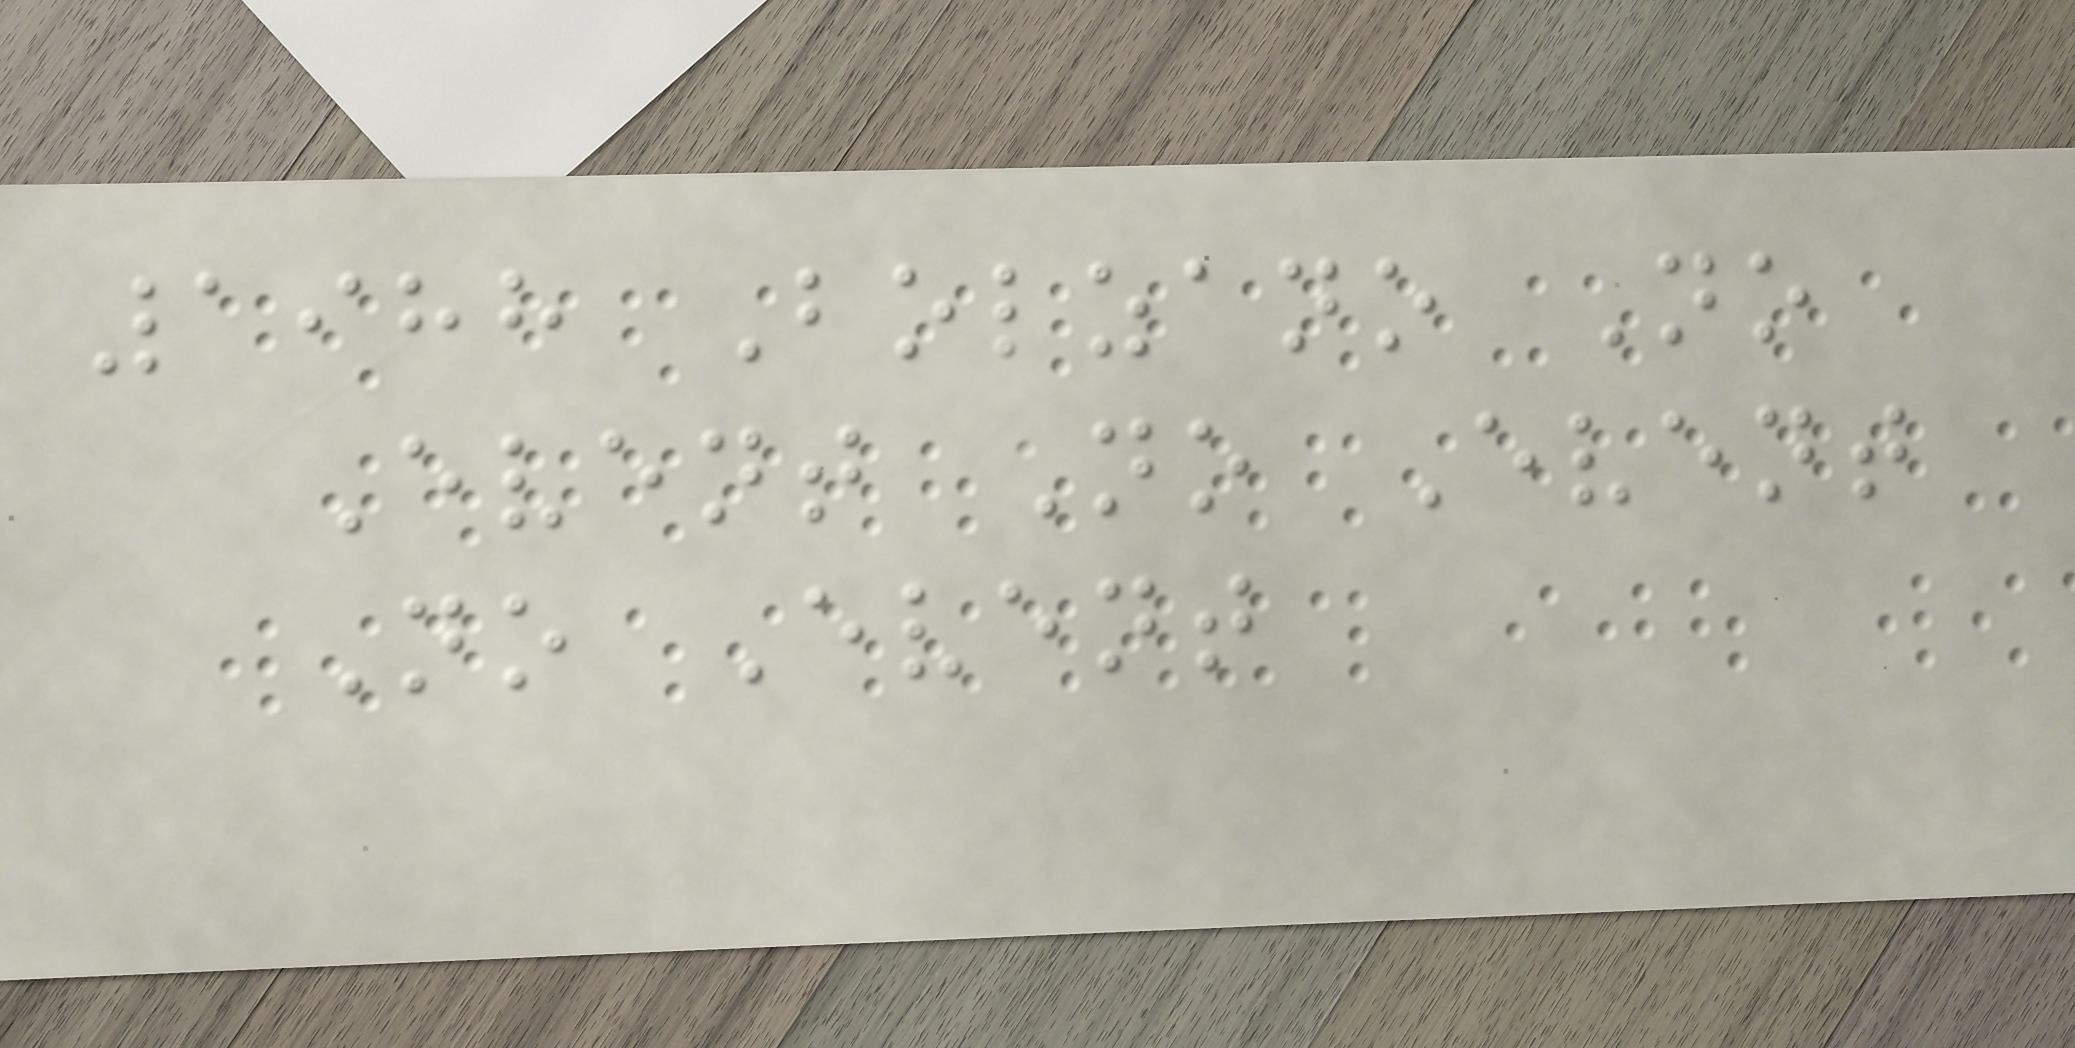1988 Bolzano No
Event No Event
No Event
